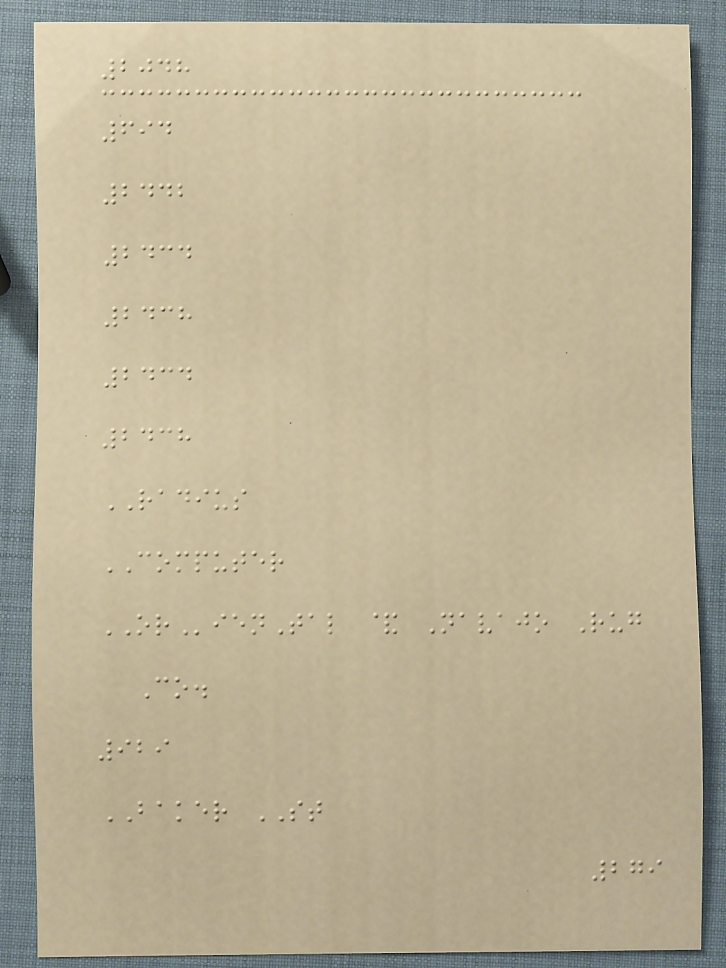2048
694
2442
2434
2438
2434
2438
RADIUS
COMPUTER
ORienTal & Navajo Rug
Co.
929
BAKER ST
279
